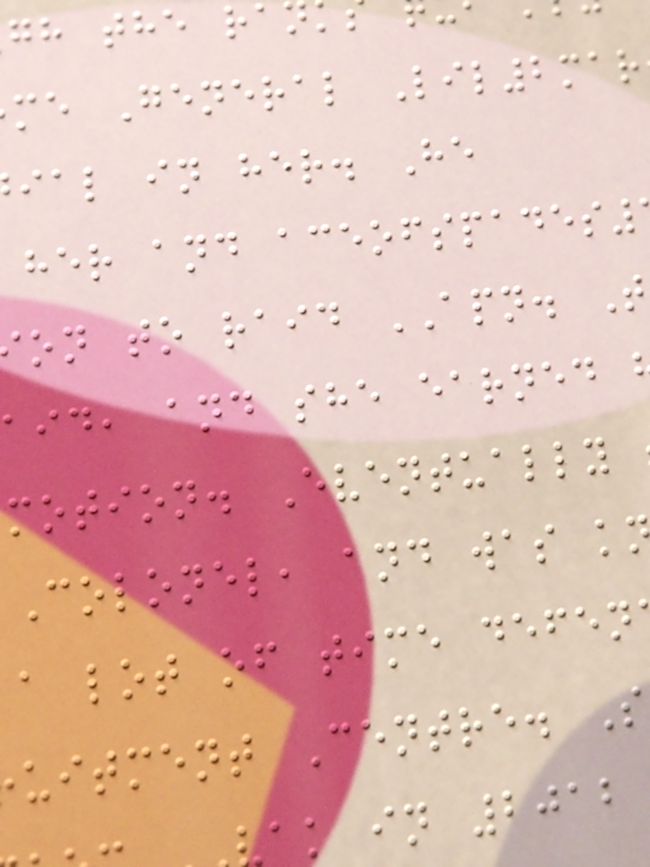gh the ra
me General Lil2mar
ial in her. He
her and aceofspades
on to raid APN. T
aid, and she earned
motion. Eventually
Colonel, and was k
a lot of time defen
uitment Centre. S
ak in 2012
